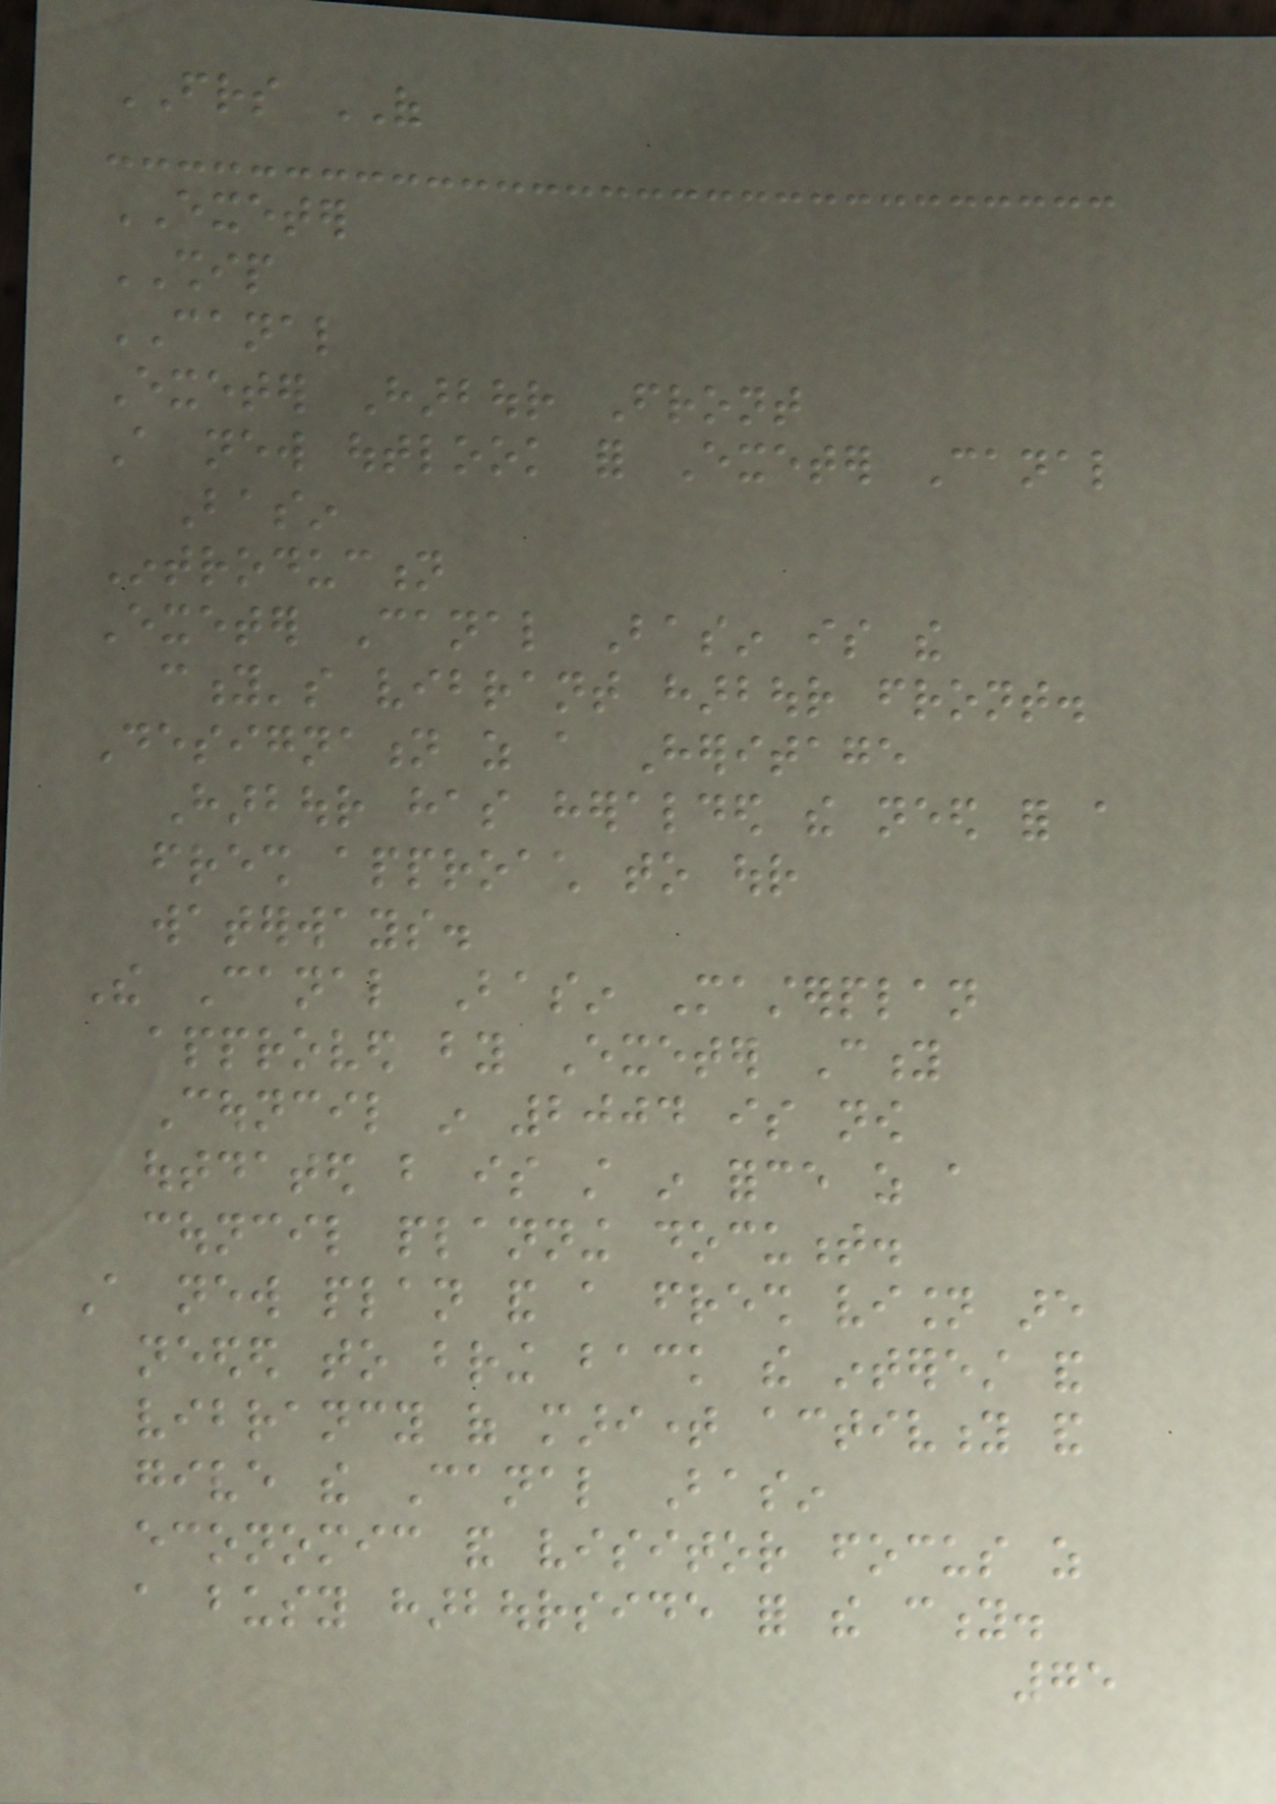FRIENDS OF
EXETER
SHIP
CANAL
Exeter Harbour Front
A new outlook for Exeter Canal
Basin
Introduction
Exeter Canal Basin is the
city's vibrant harbour front.
Designation as a Heritage
Harbour has heralded the need for a
fresh approach to our
waterways.
The Canal Basin Masterplan
approved by Exeter City
Council in 2004 is now
outdated but is still in force as a
council planning document.
A new plan and a fresh vision are
needed to bring back the interest and
vibrancy of maritime activity and
give the Canal Basin
economic and visitor focus as
a busy harbourside for the city.
75
